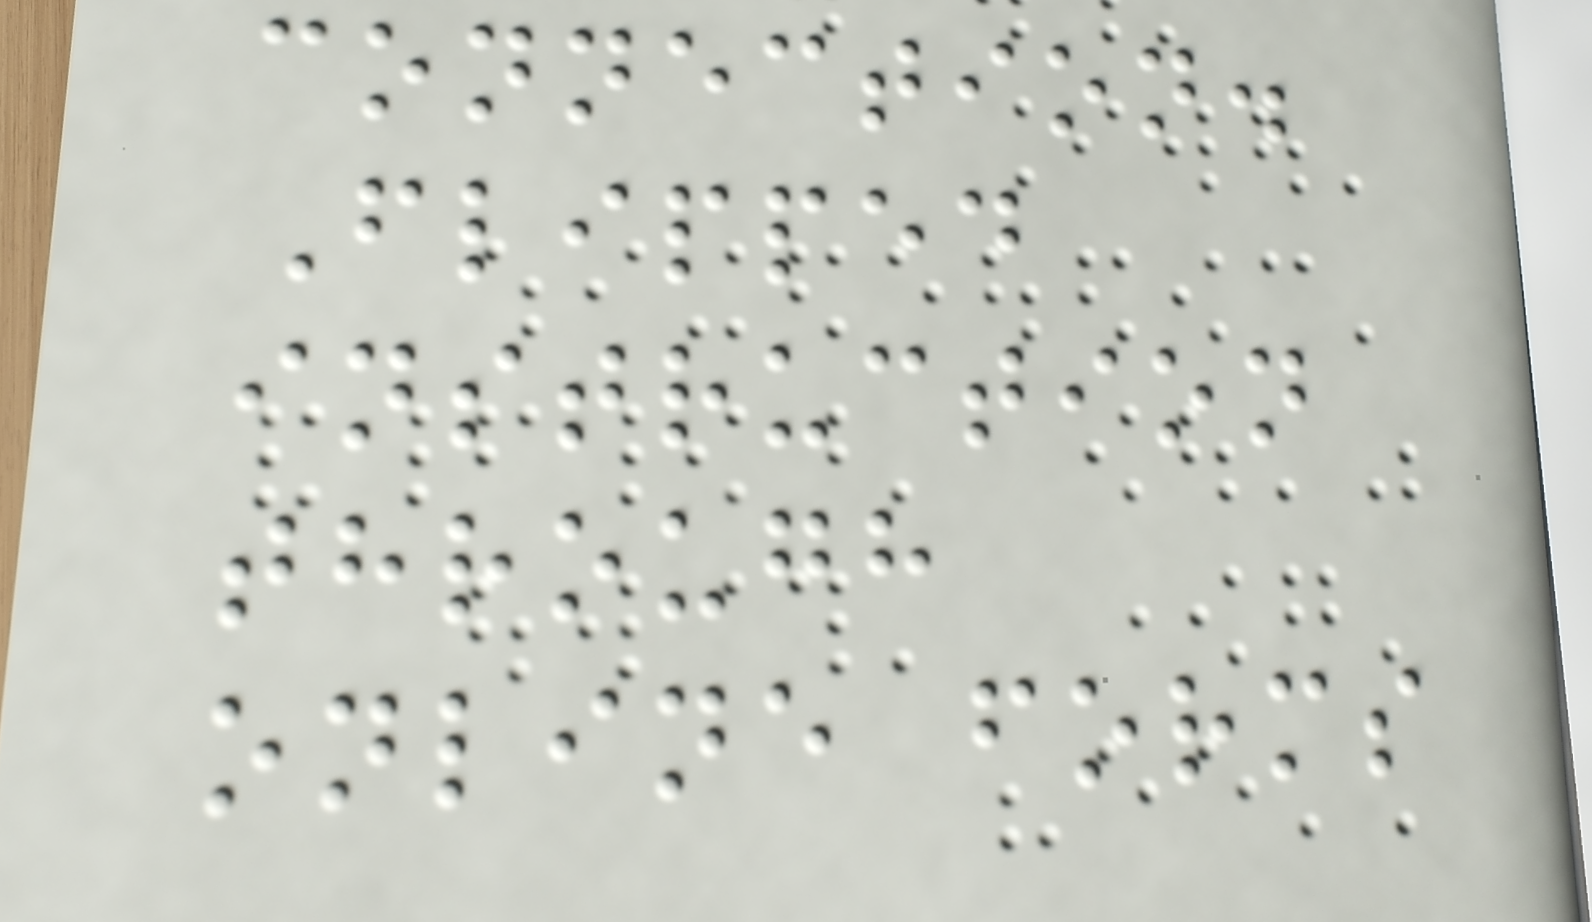connection.
Flipped
instruction
through
online forms
